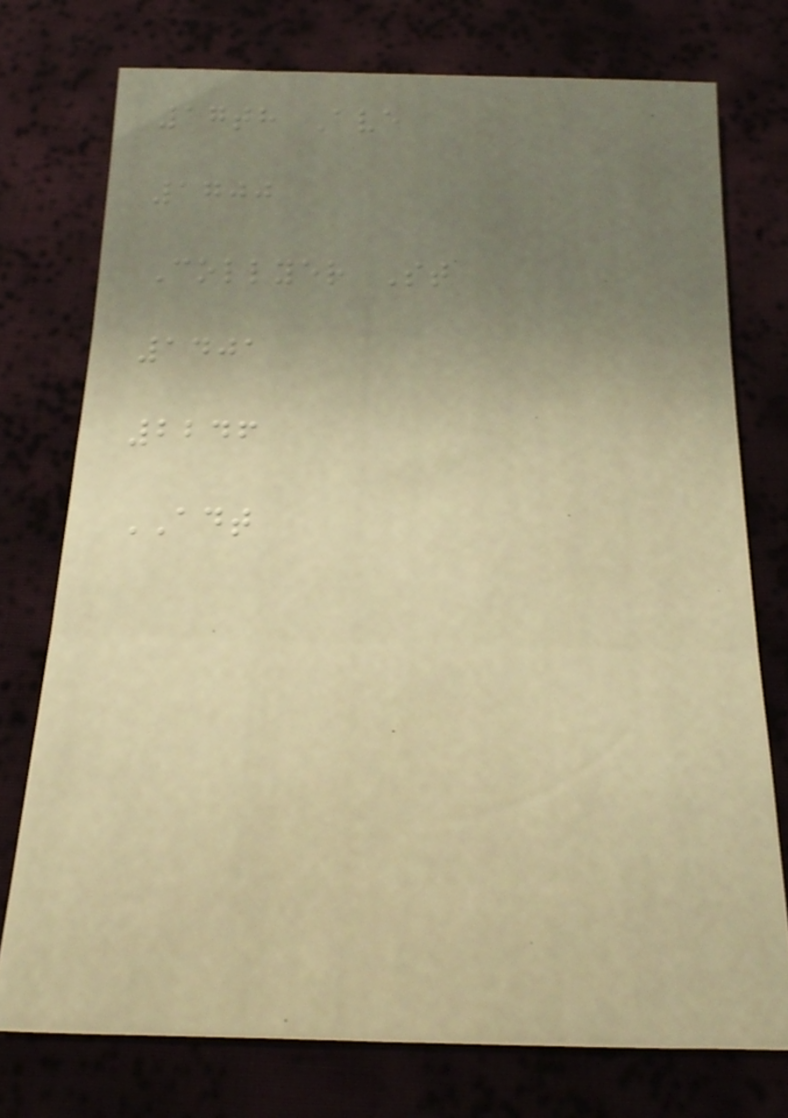17th Ave
1700
Collyer St
1401
2246
ADT
